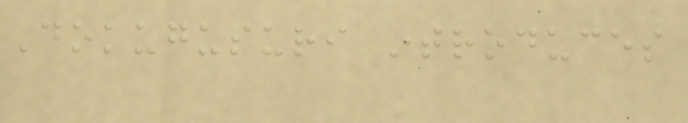Dokugusuri introduces
